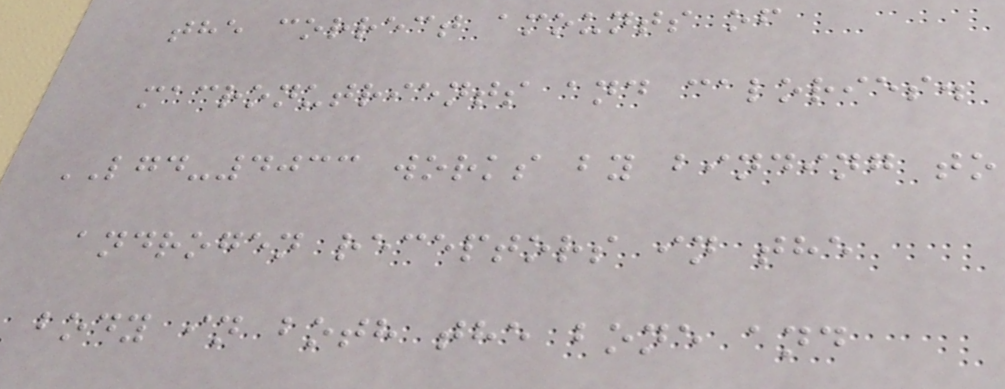the correct amounts of
macronutrients and calories.
LGD-4033 works by binding to
androgen receptors in the
body in both the bone and
